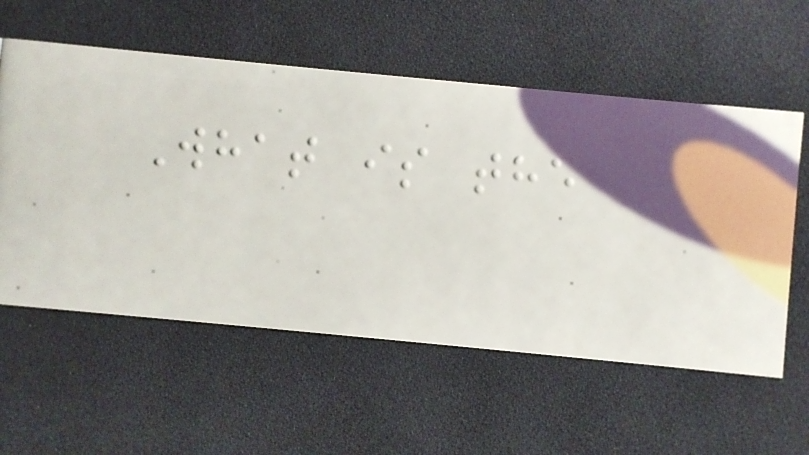What is the
